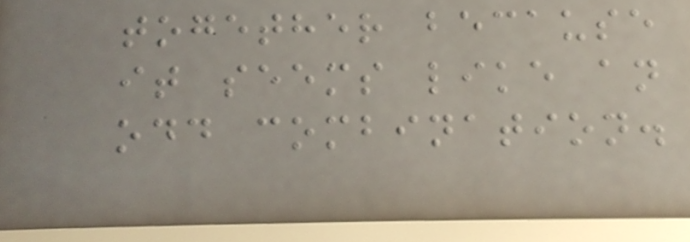together because
it seems like an
odd combination.
